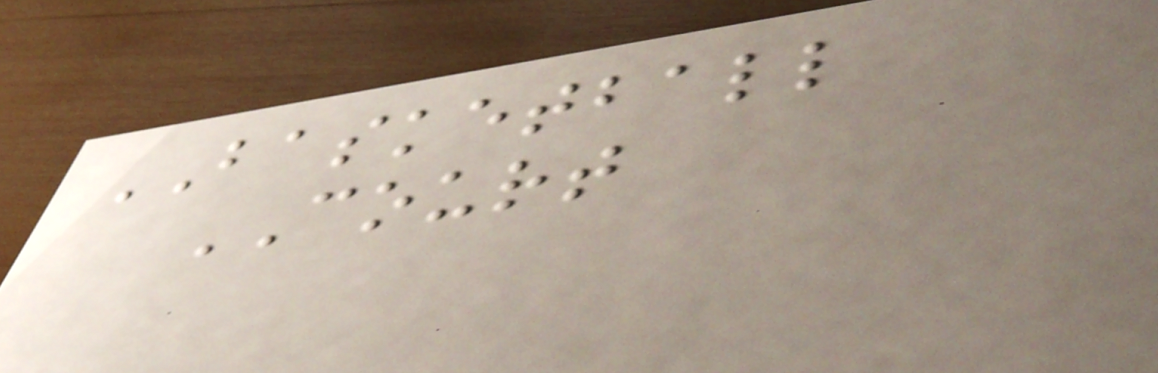BASKETBALL
COURT
